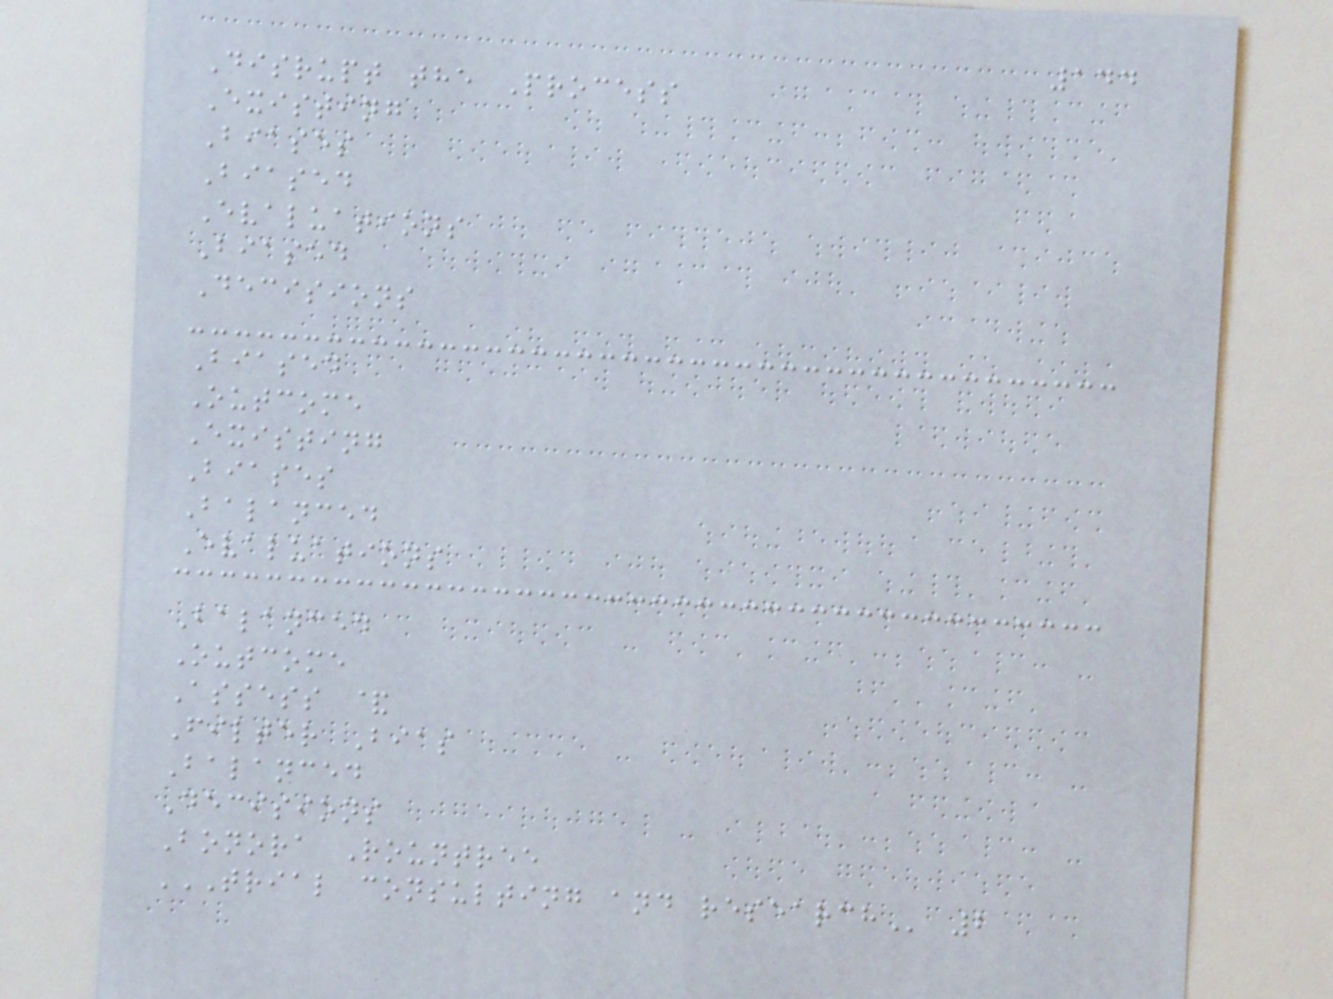144
Disrupt the Process
Existing
Biases
Biased
Evaluations
Biased
Decisions
Biased
Outcome
Existing
Biases
Balanced
Evaluations
Balanced
Outcome
Assess &
Filter Bias
Balanced
Decisions
Bonora Rountree
TRIAL CONSULTING AND RESEARCH 2
